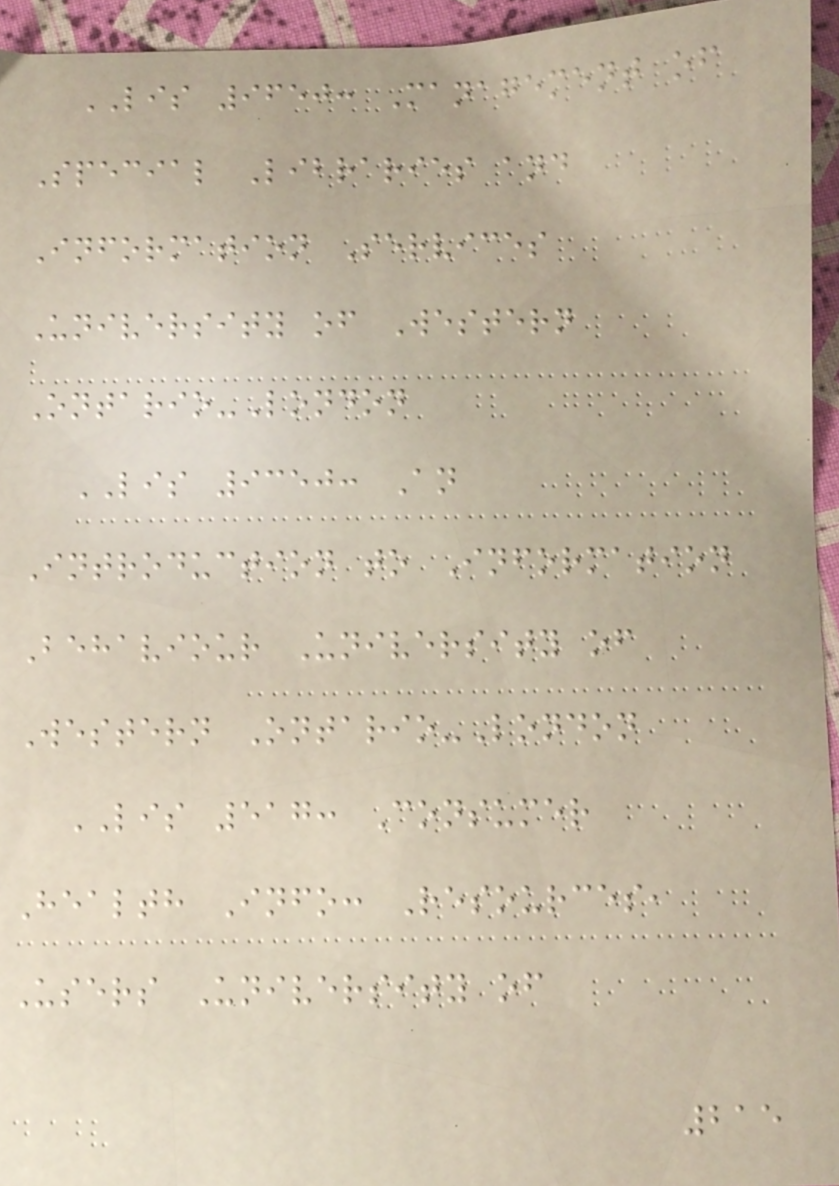LIS 9650: Management of
Special Libraries and
Information Services
University of Western
Ontario-London
LIS 9350: An
Introduction to Information
Behaviour University of
Western Ontario-London
LIS 517: Consumer
Health Info: Resources,
Users University of
215
